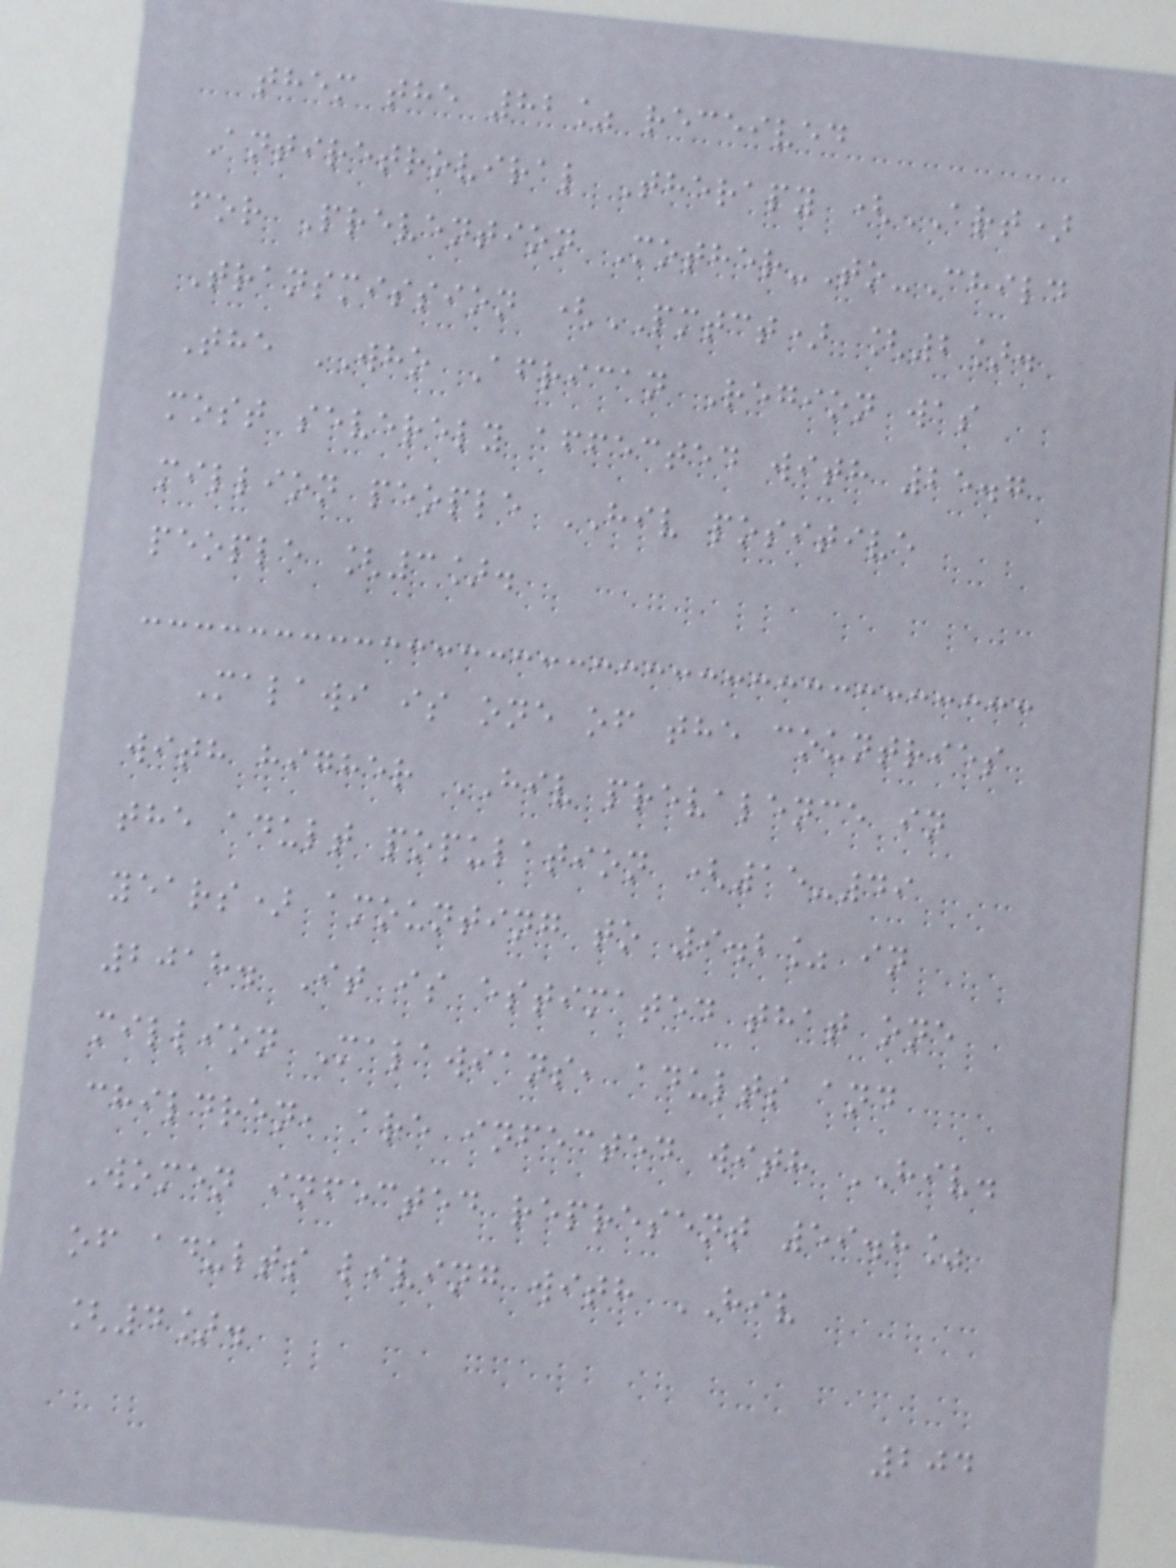them the 82% received
Antiretroviral Therapy (ART)
for Prevention Mother-To-Child
Transmission (PMTCT) [2].
The WHO African Region was
most severely affected with 25.7
million people HIV positive
people [3].
Malawi is one of the countries
with higher HIV prevalence in
the adult population (15-49
years) amounting to 9.2% in
2018. It is estimated that one
million Malawians, adults and
children, are infected with HIV.
Women infected represent 59.8%
of adults living with HIV
[4].
204
